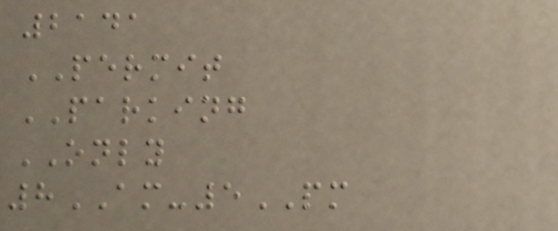2141
PERMIT
PARKING
ONLY
8AM-5PM
